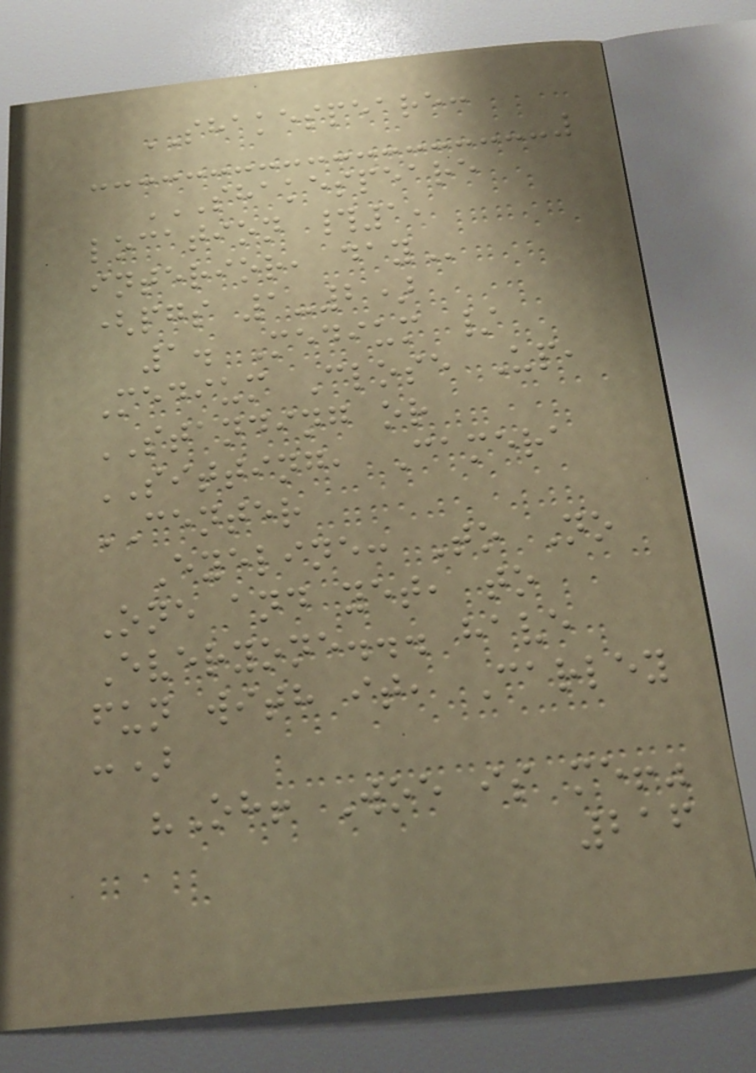SHAKESPEARE:
SHAKESPEARE
LOCATION #1,
INTERIOR, DAY
(pgs 1-2)
1. Medium /
Medium Close Up,
STANDING or
SITTING, Camera
CENTER
Eyeline: To No
One and yet, to
Everyone... have
fun with it, Carley
:)
"Oh! Woe is me!"
216
